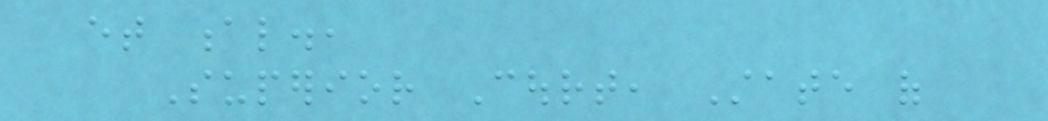et al.,
Superior Court, State of
